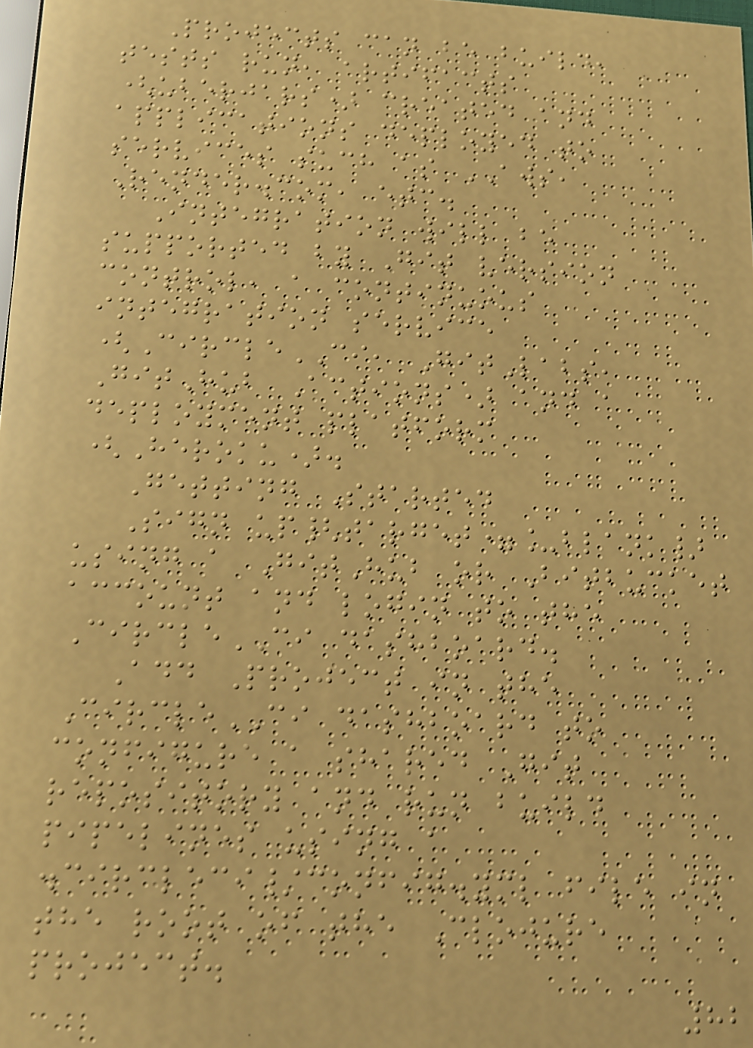Projects can be build,
tests run, artifacts
(uberjars) created and
applications deployed to
services such as AWS,
Render.com, etc.
Integration will be
supported by Git version
control, a continuous
integration service
(CircleCI, GitLabs,
GitHub Actions) and a
deployment platform
(Heroku).
Getting Started
Sign up{target=_blank}
using a GitHub or Bitbucket
account and login to the
CircleCI dashboard.
Add Project in the
CircleCI dashboard to
configure a shared Git
repository and run build
pipelines using a
.circleci/config.yml file in
the root of the Clojure
project.
82
